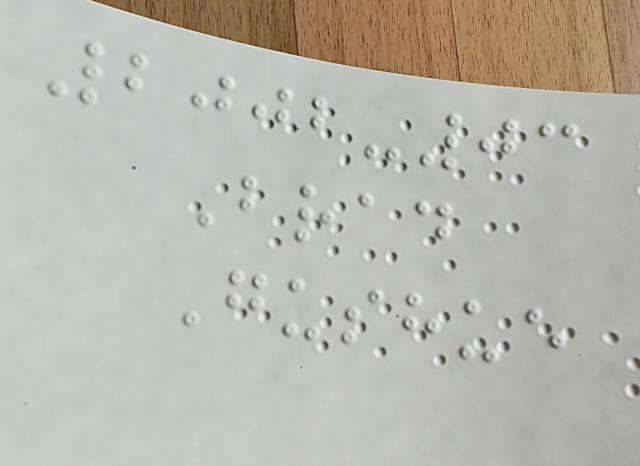2002-03
Brad
Gushue
